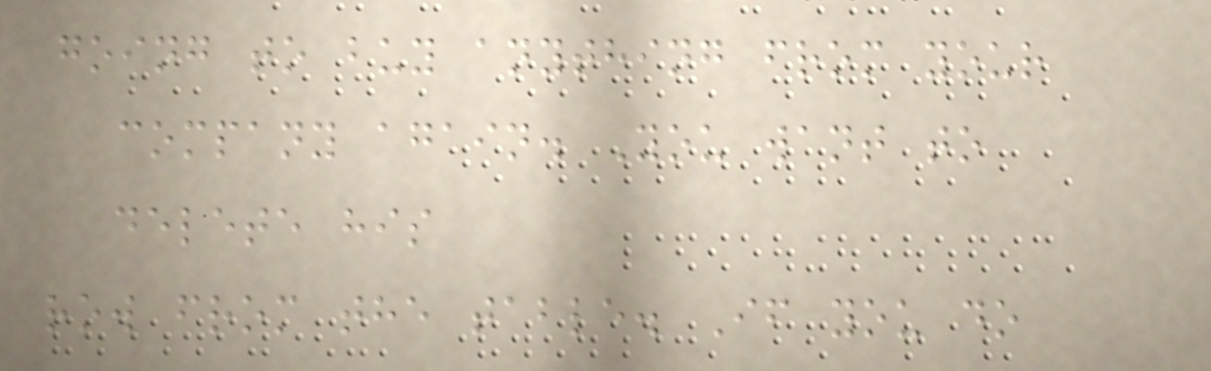going to buy anything from your
company again. You want to
delete his
row from the table. If you do
